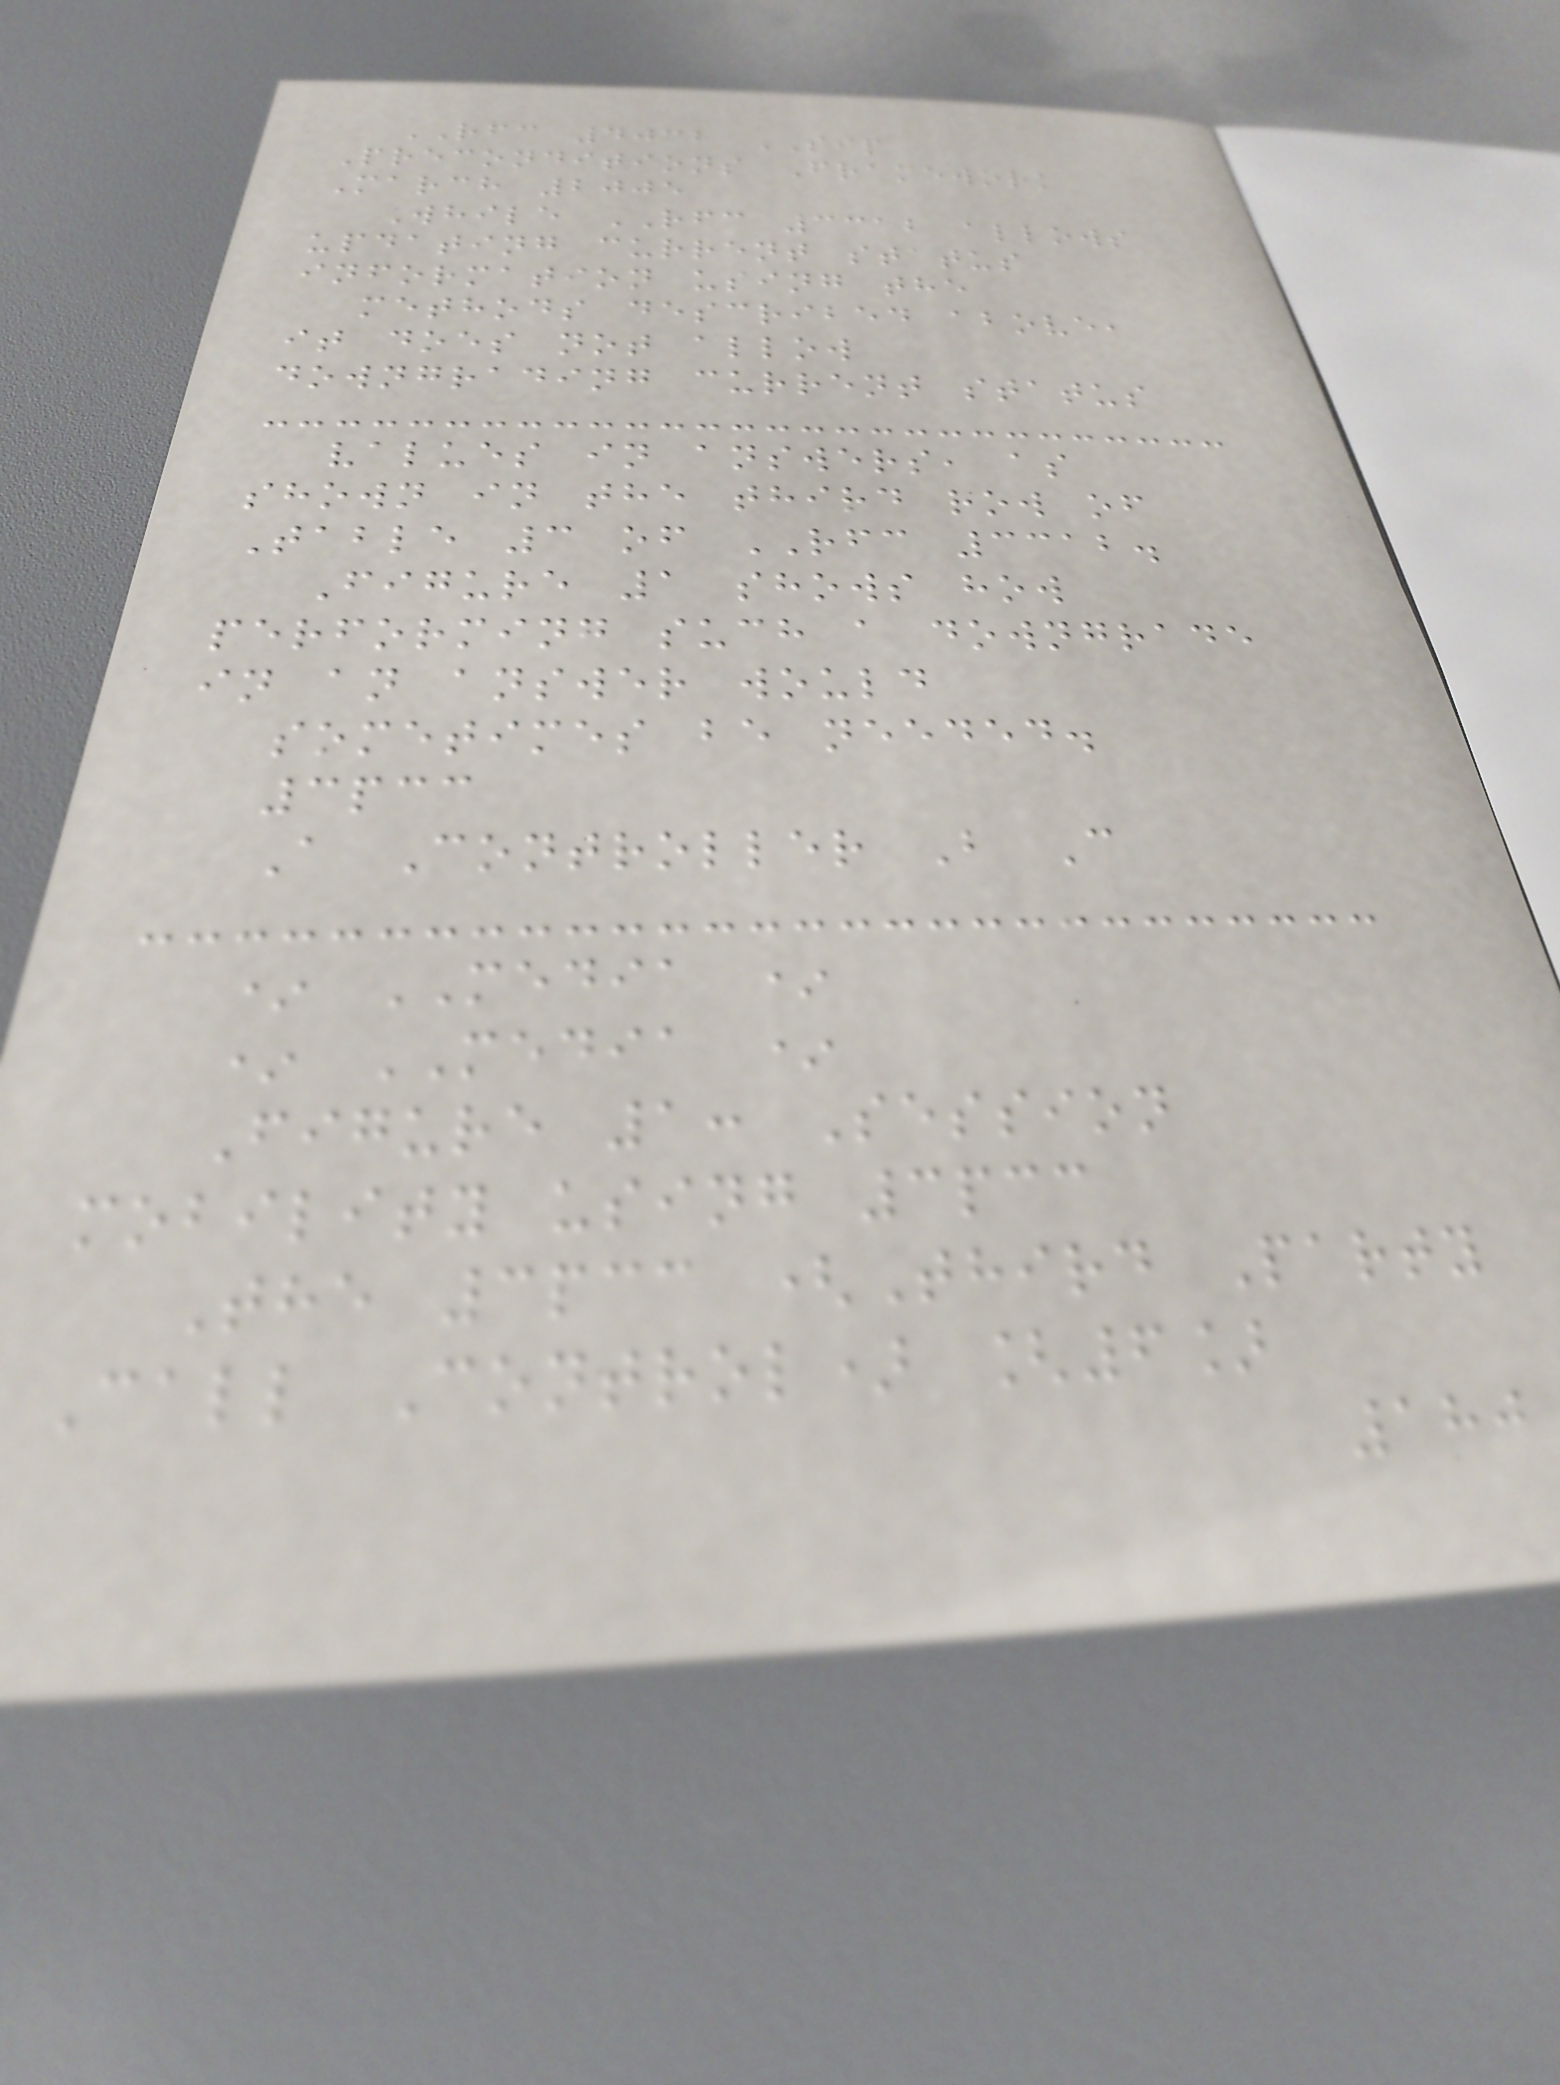RFC 4032 SIP
Preconditions Framework
March 2005
While RFC 3312 allows
updating current status
information using the
methods described above,
it does not allow
downgrading current status
values in answers, as
shown in the third row of
Table 3 of RFC 3312.
Figure 1 shows how
performing such a downgrade
in an answer would
sometimes be needed.
3pcc
A Controller B C
* MEDIA *
* MEDIA *
Figure 1: Session
mobility using 3pcc
The 3pcc (Third Party
Call Control) [6]
180
